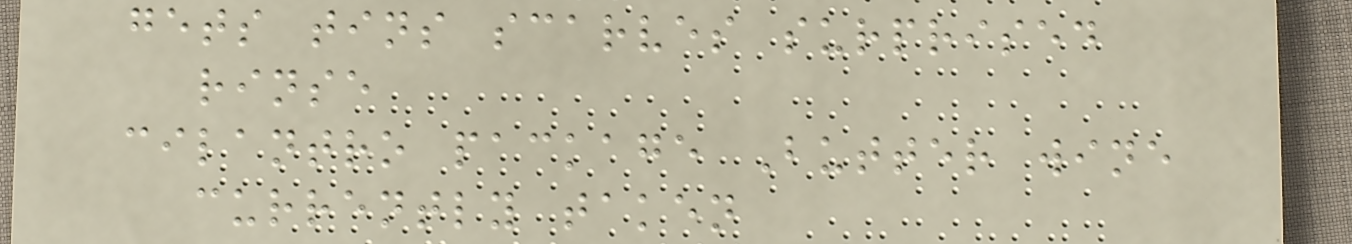gets tins scarves surprised
rinse
cilantro package Butter wine
currently taken
